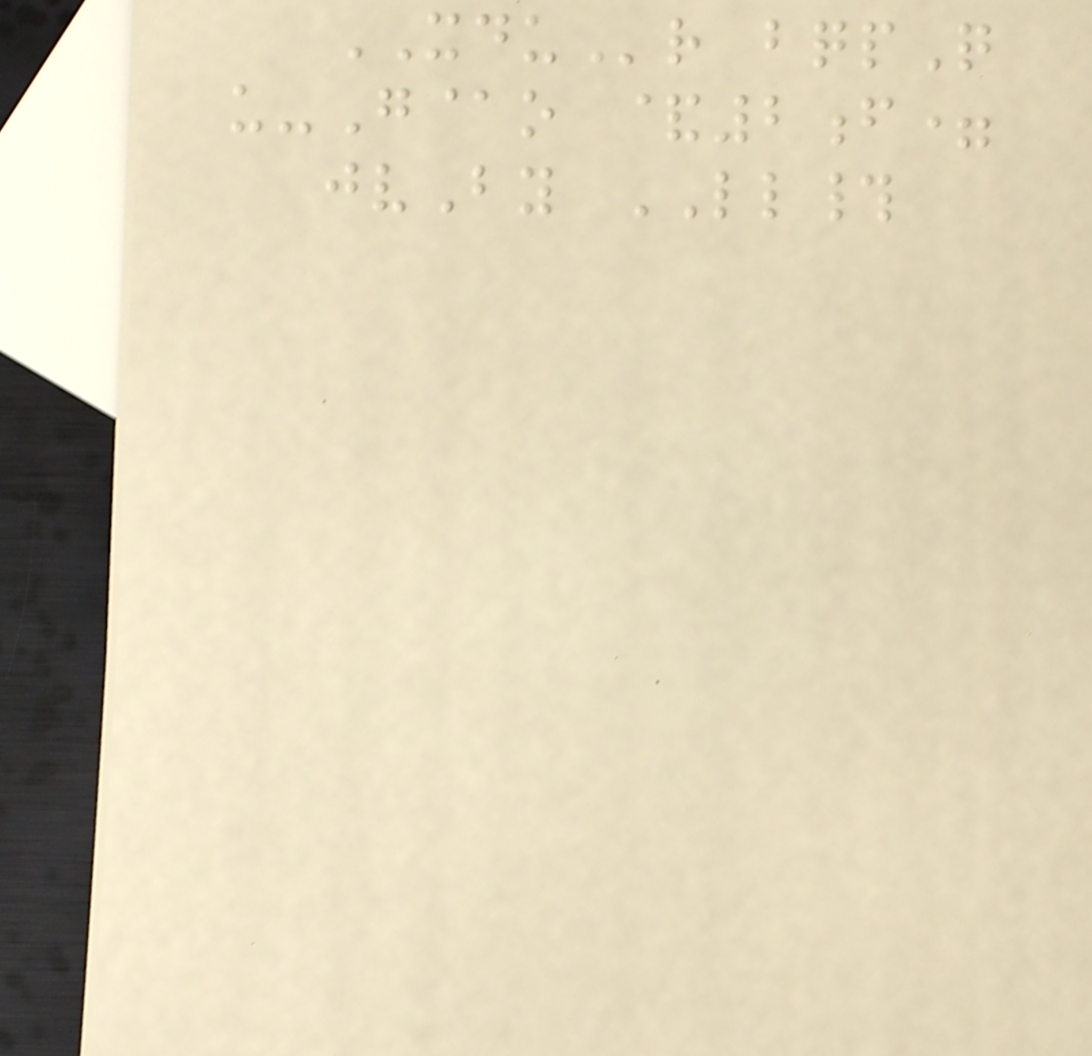XDUr bqpQ
u-G@o &2f=
jvBy LL#
